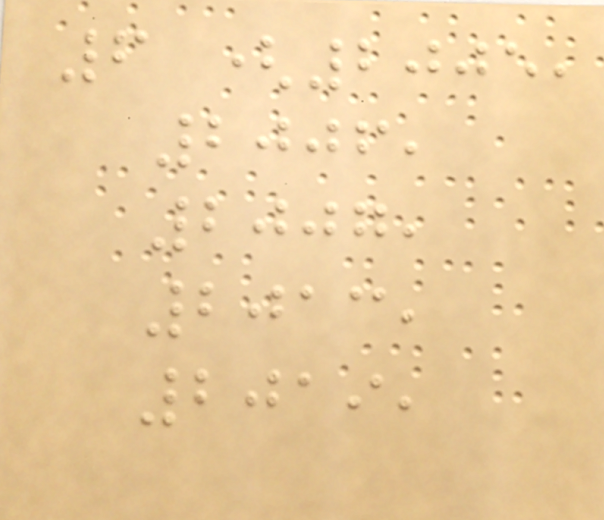6 (2005,
2006,
2007,
2013,
2019,
